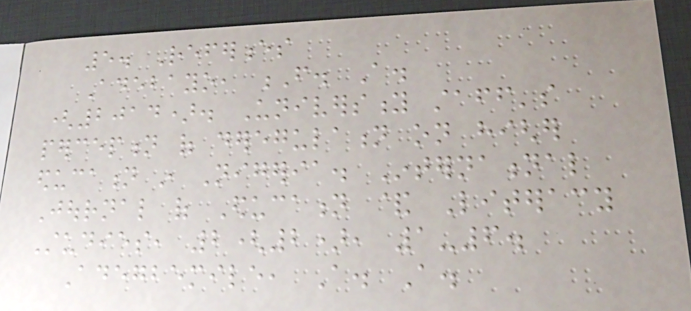5. References
Adebayo, F. A.
(2014). University staff's
perception of deregulation on higher
education in Nigeria. International
Journal of Education & Literacy
Studies, 2(2), 1-6.
Adegbemile, A. A.
